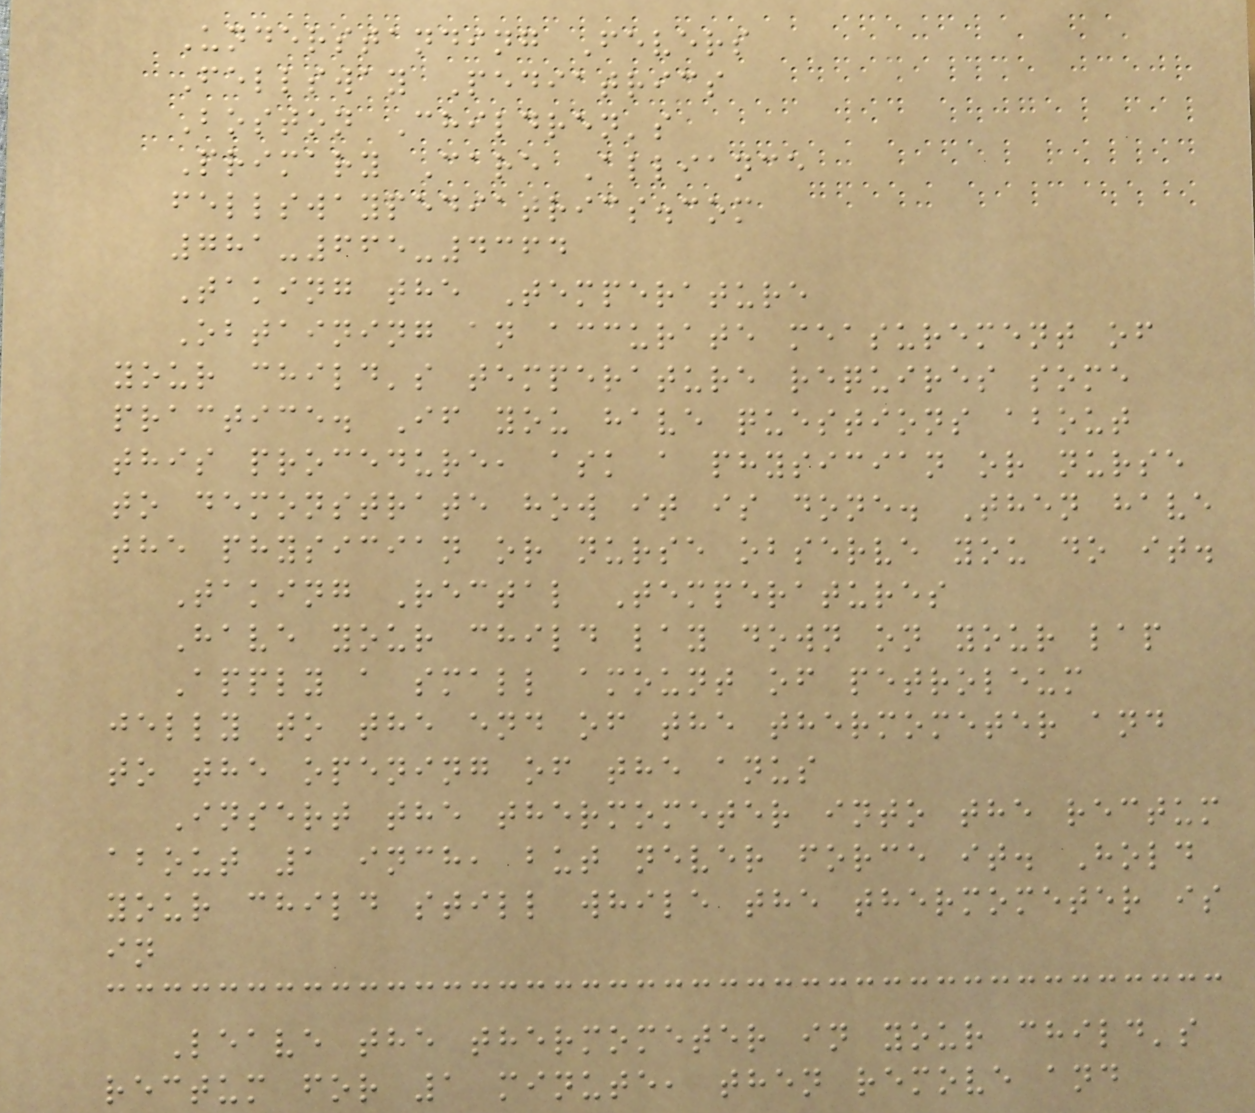Understanding Fevers
Fellsway Pediatrics
Boston Children's
Primary Care Alliance
fellswaypediatrics.com
781-665-4364
Taking the Temperature
Obtaining an accurate measurement of
your child's temperature requires some
practice. If you have questions about
this procedure, ask a physician or nurse
to demonstrate how it is done. Then have
the physician or nurse observe you do it.
Taking Rectal Temperatures
Have your child lay down on your lap
Apply a small amount of petroleum
jelly to the end of the thermometer and
to the opening of the anus
Insert the thermometer into the rectum
about 1 inch, but never force it. Hold
your child still while the thermometer is
in
Leave the thermometer in your child's
rectum for 1 minute, then remove and
